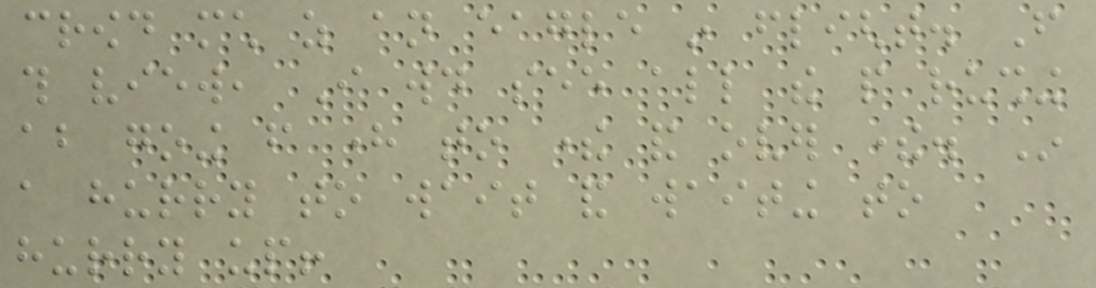crowd much as an eagle in flight. From
this view, I would see all the people rushing
about going from here to there and over there. In
a hurry to wait and waiting to
hurry up!
